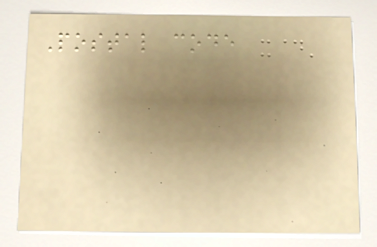Postal code
